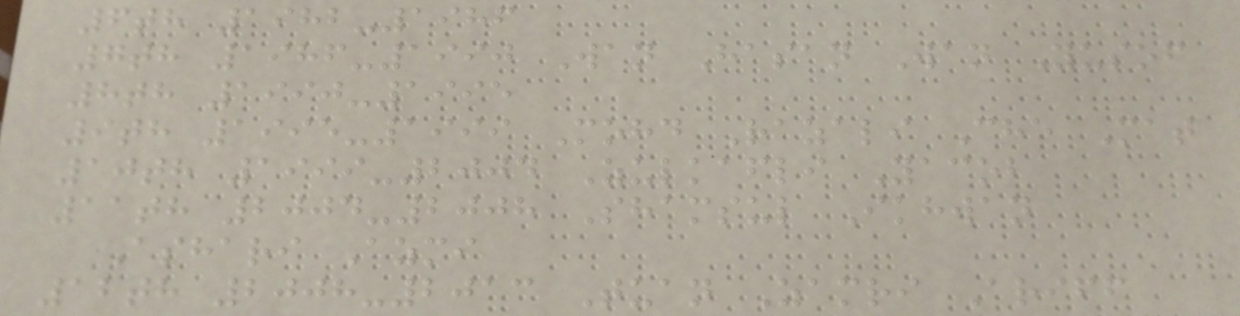6th 1982-1986
7th 1986-1990 Wan Hasan Wan Yusof
8th 1990-1995
9th 1995-1999 Mohd Razali Che Mat
10th 1999-2004 Zulkafli Yacob
11th 2004-2008 Shamsul Ikhwan
Ashari Azmi
12th 2008-2013 Tuan Zamri Ariff
